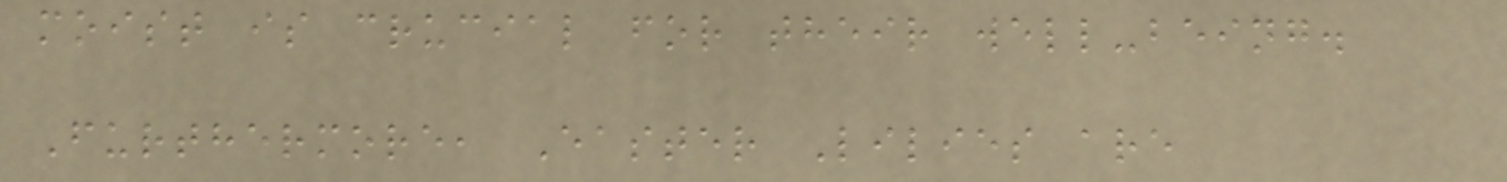moist is crucial for their well-being.
Furthermore, Easter Lilies are
